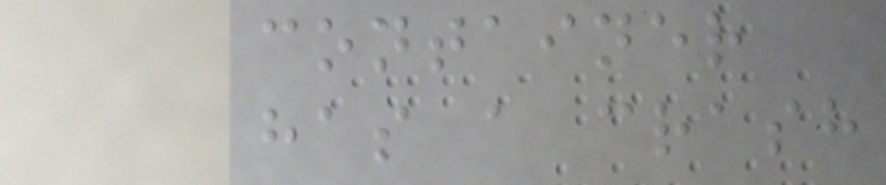container
has a crash
